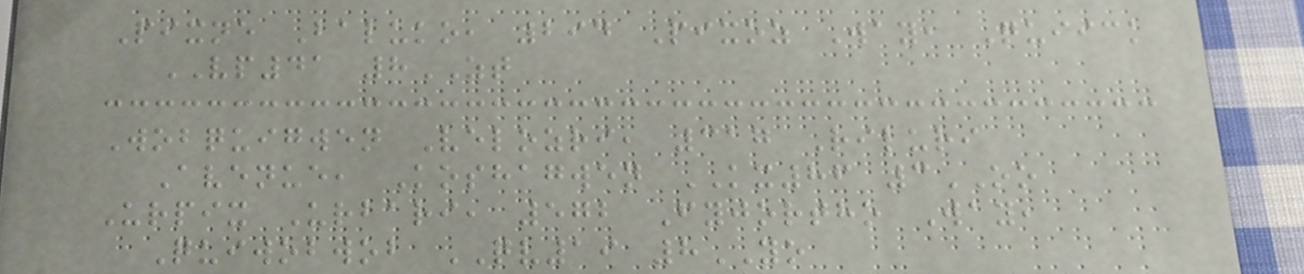Pixne Baluko, 294 Pixoz Way, Quiick
VP41 8ZT
Wobquigwen Velozri, 317 Riluri
Avenue, Koshagwen KX86 3OO
Urpix Urbari, 572 Fyjortho Way,
Quiwobwob QV19 8YO
